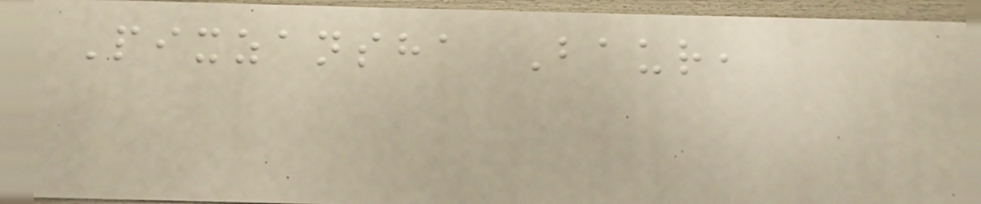Pixzansha Baur,
